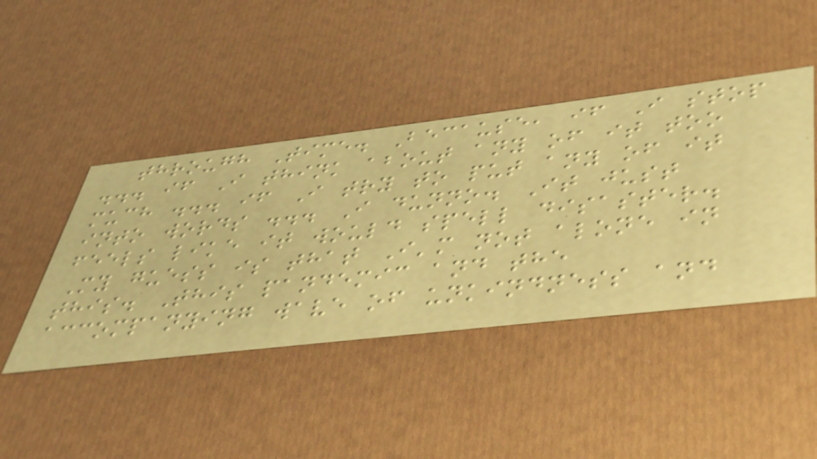through Time. Because, if I stop
... if I think about any of it too
much ... if I try to put any of it
into words ... I dunno. It just
feels like it would spell disaster.
My guess is that I'm not alone in
this. This pandemic and the
accompanying wave of unkindness and
